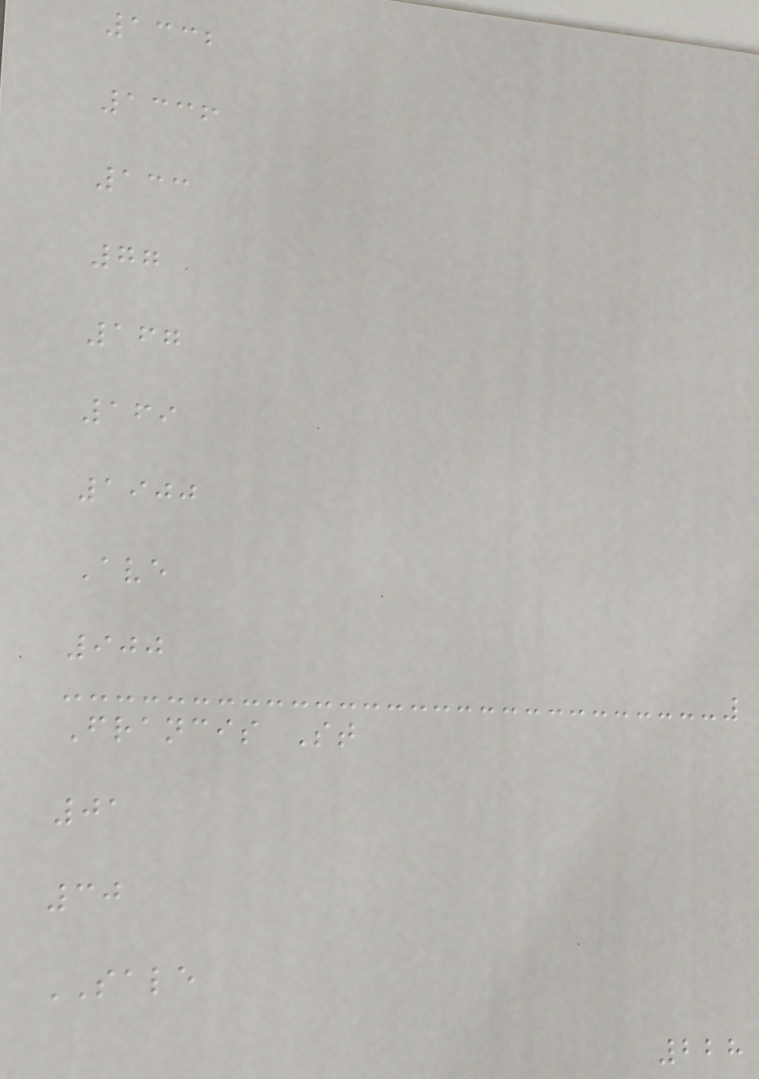1332
1336
133
77
167
169
1900
Ave
900
Francis St
01
30
SALE
228
